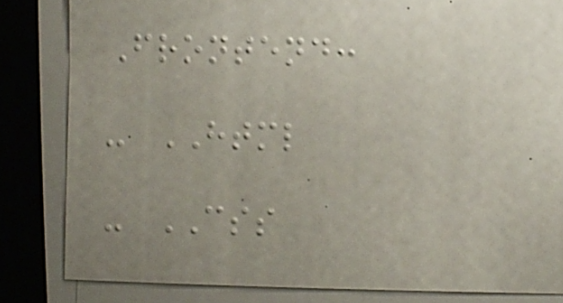Frontend:
- HTML
- CSS
